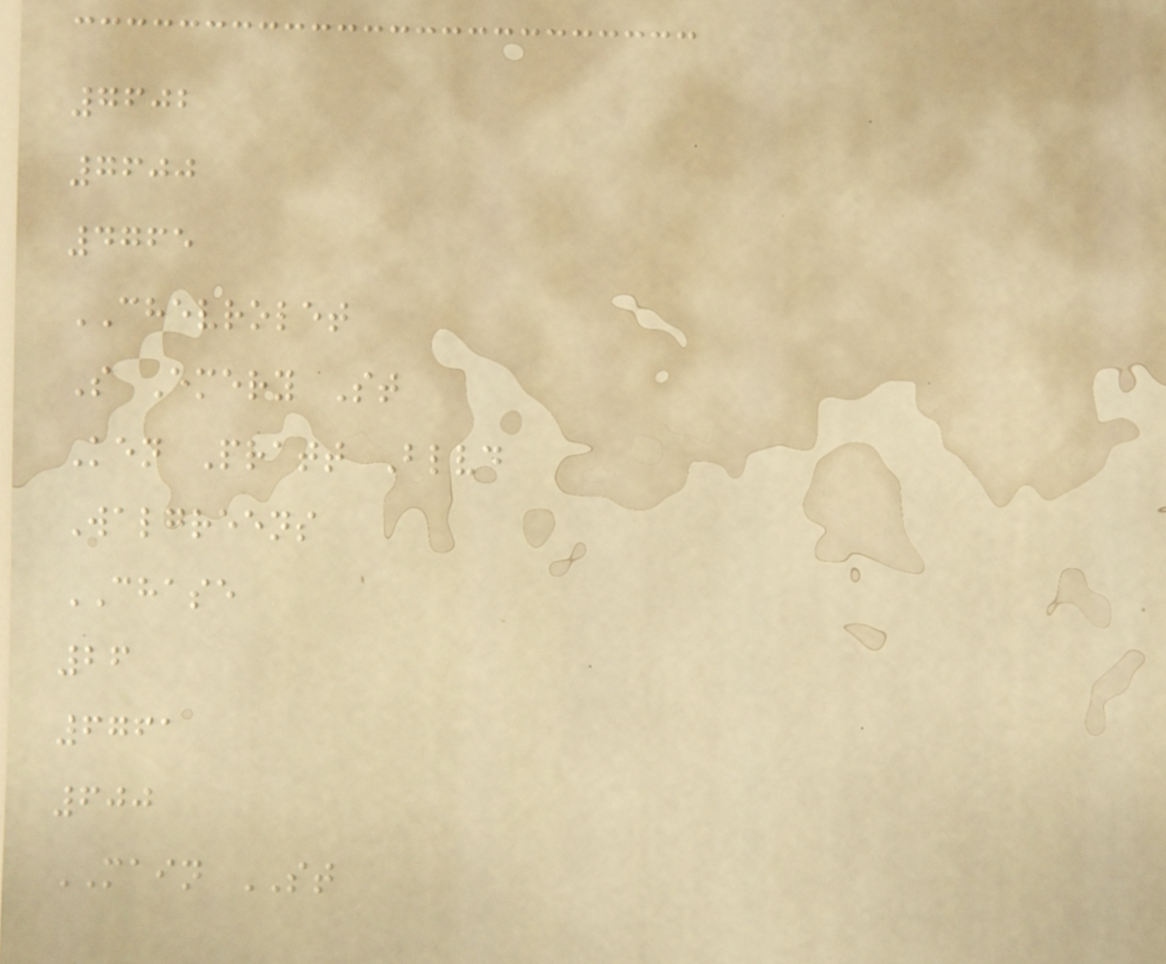7602
7600
4765
CHEVROLET
S Emery St
Ken Pratt Blvd
Walgreens
CHASE
26
6761
600
MAIN ST
